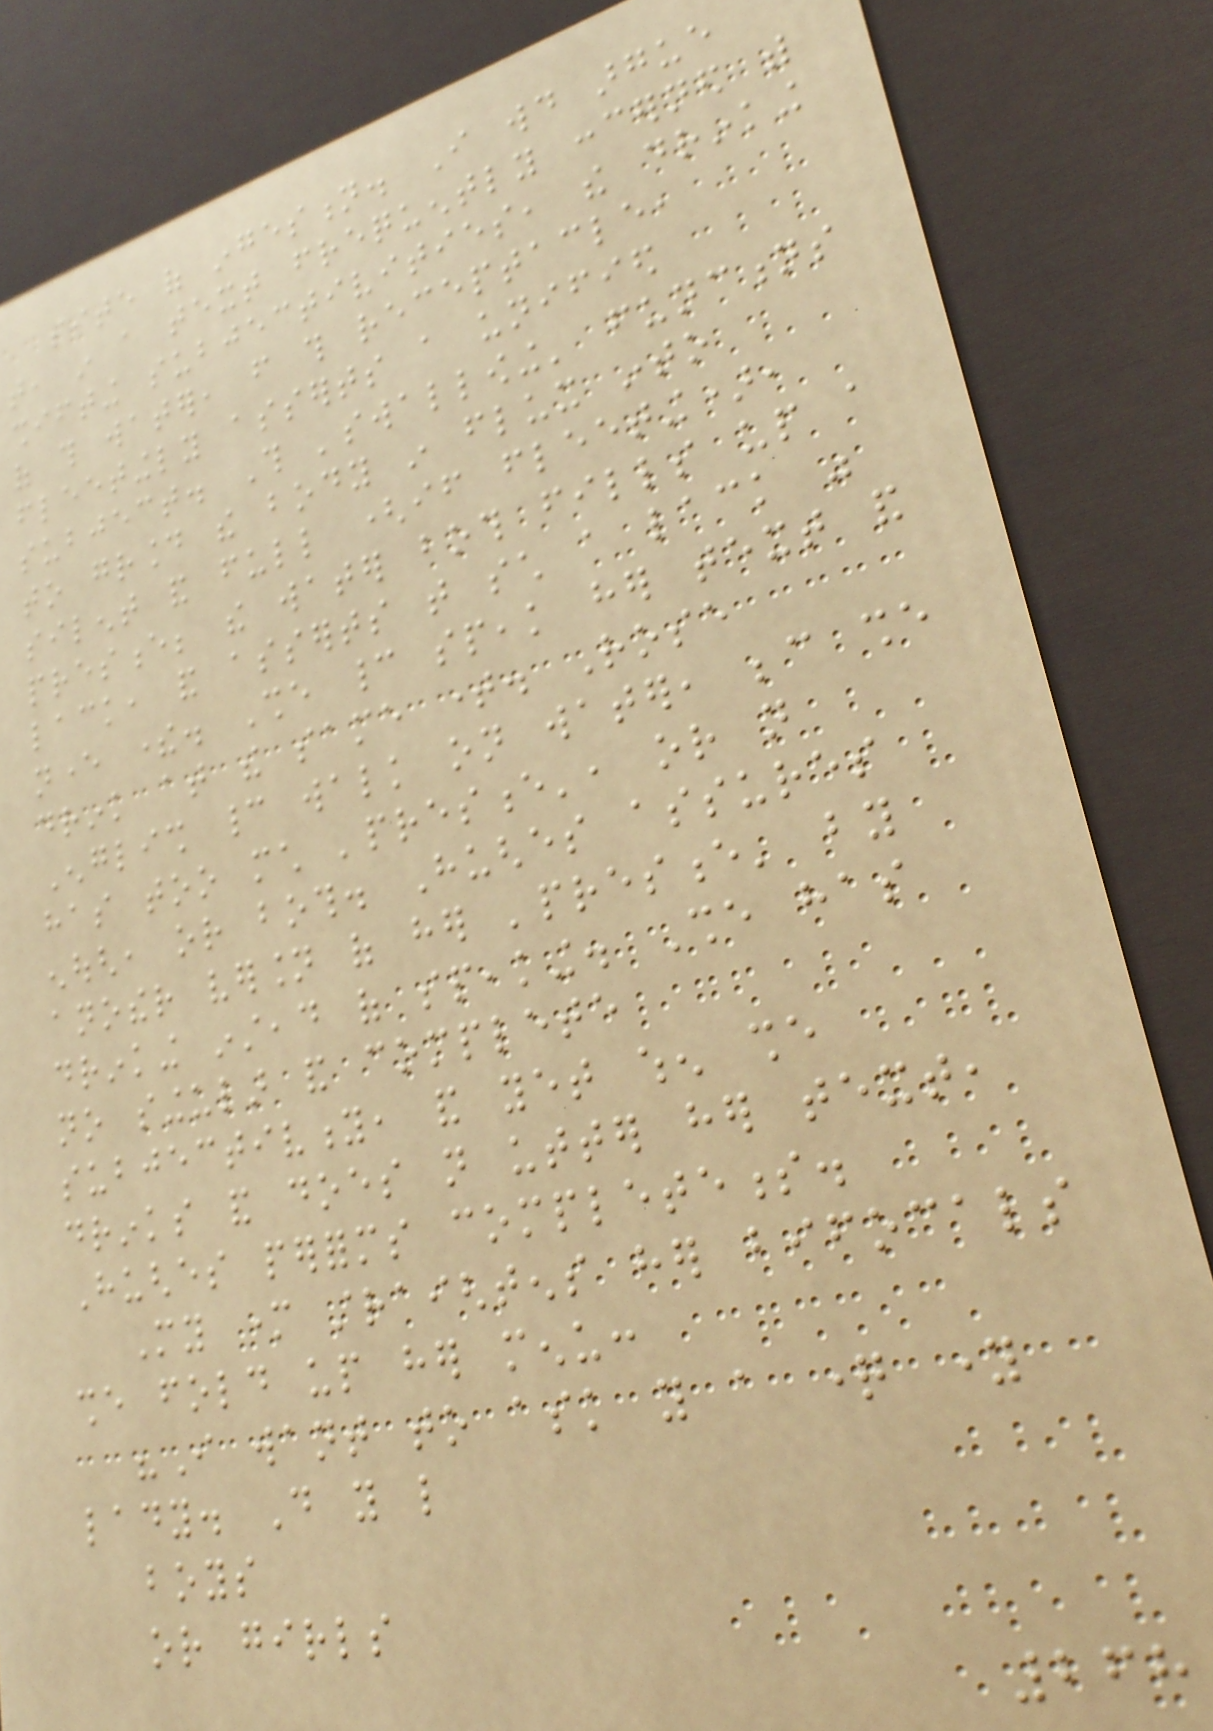site of ingestion. I would argue
that, in a text frequently concerned with
shifting subjectivities, the drinking
of this water, from this receptacle,
fleetingly asserts a unified
subject. This 'swallowing' functions
to ground the body in flux into
silent and full (if fleeting),
presence; the water both fills up a
lack, and asserts that such a lack was
never there. She cannot speak her text and
drink at the same time. Rose
English cannot walk on water, because she
has too much 'presence', or not
enough, or both. Hughes assures
another version of her 'presence' by
drinking instead of speaking. She has
no singular and complete
subjectivity, and yet when she
drinks and does not utter her text,
Hughes performs completeness.
My mother straightens her bifocals
she fold up her menu:
"I want to ask you a question young
lady. Do you like
boys
or girls
268
